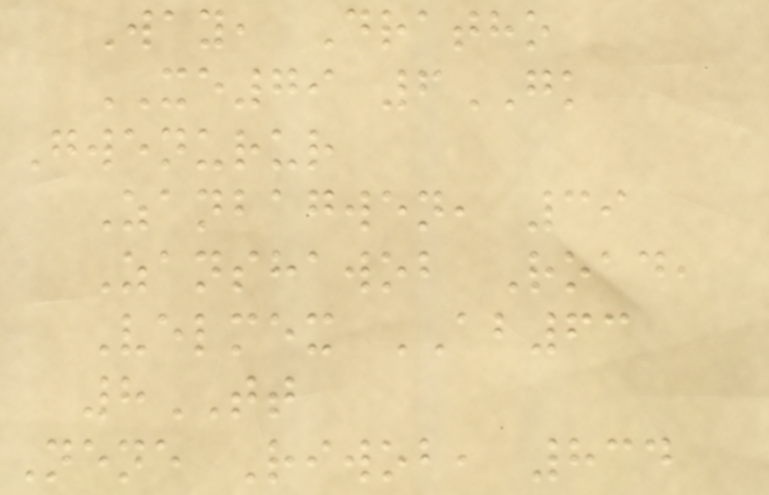Way, Dratho
XE79 6GK
Gwenurur
Zanbagwen, 39
Zanshawob Road,
Velmex AB63
8TT
Nene Riwob, 834
